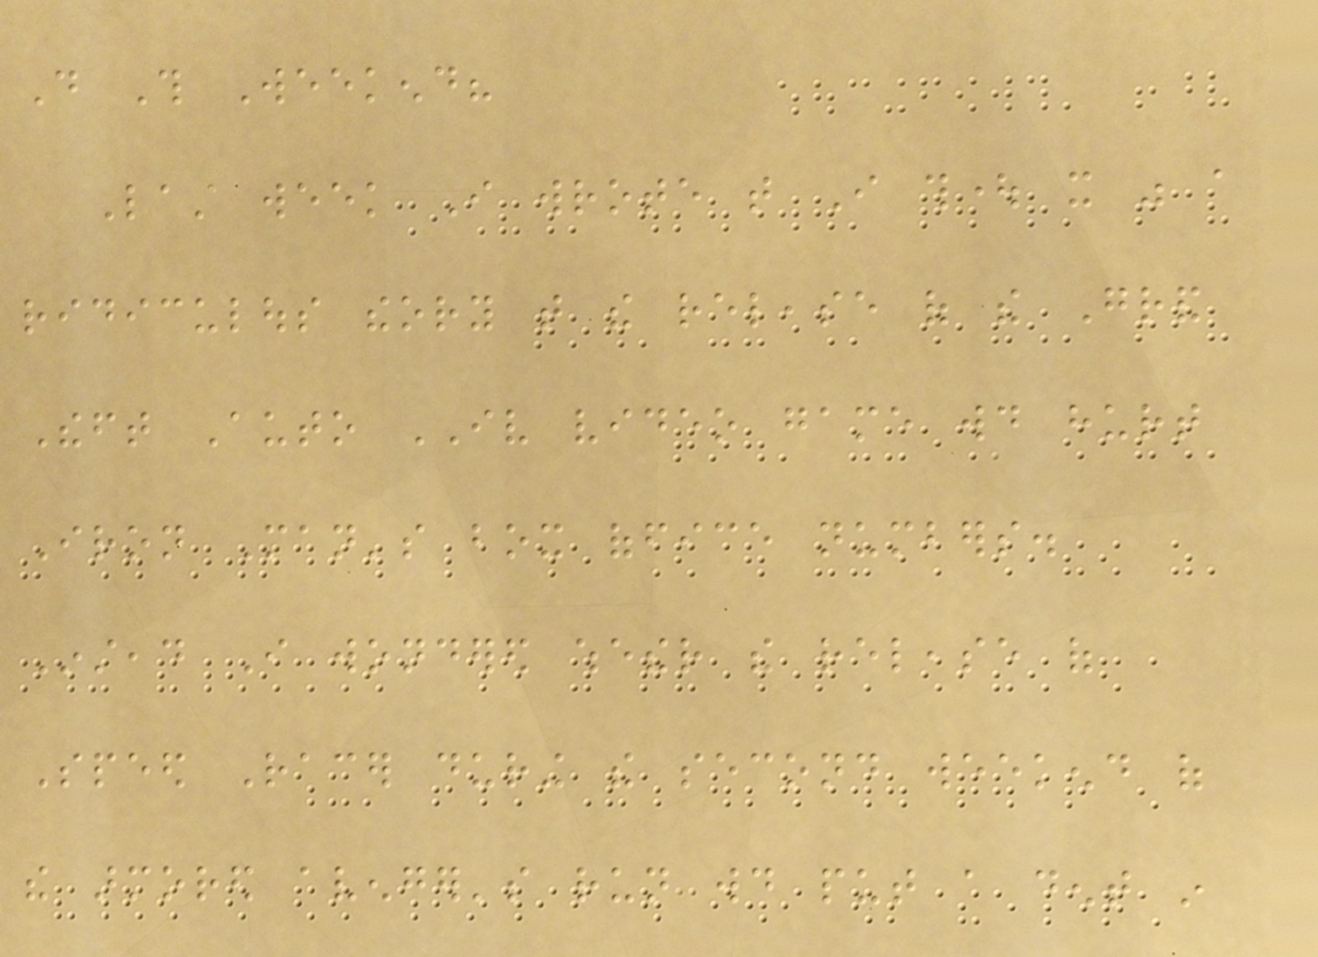Do This Weekend?
Last week I wrote that I thought it was a
ridiculous theory that the release of the Grand
Theft Auto IV video game would hurt
Iron Man's box office numbers.
Instead I wondered whether the release of
Speed Racer during the second weekend of
the armored avenger's run would put a dent in
